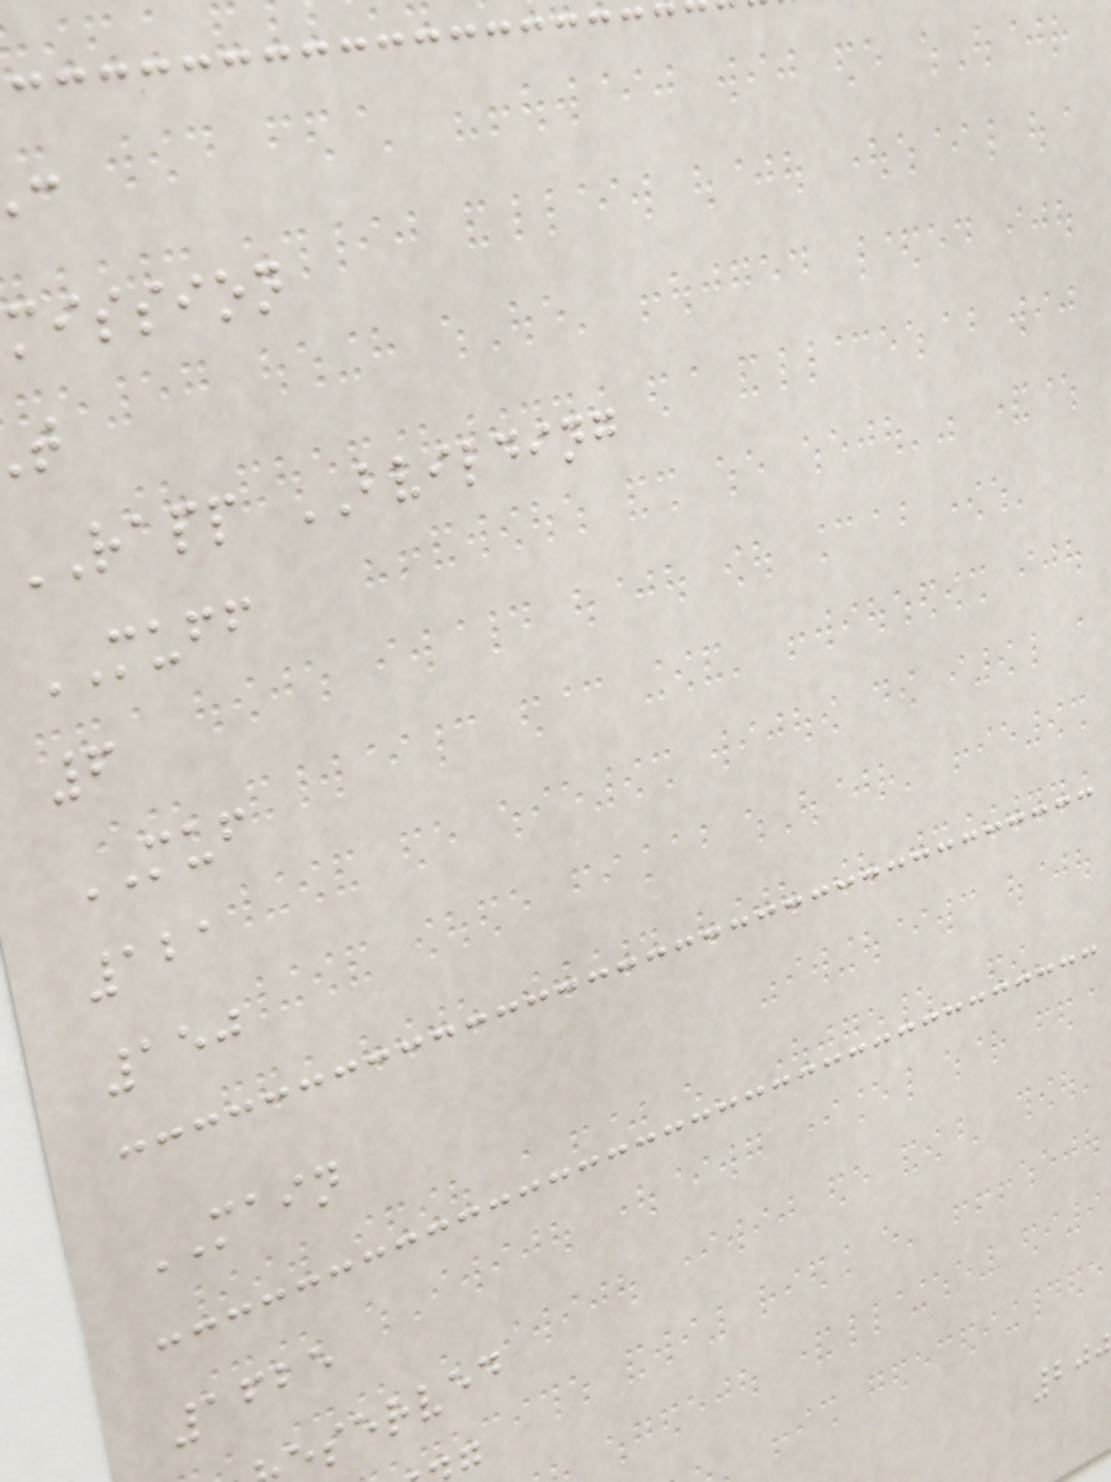mission
RAPP BVILDING
MUFF
6
MUF
121
150
MAIN
1625
served
